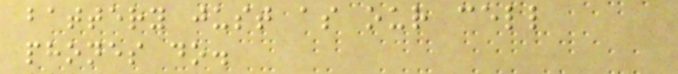battery just as our cell
phones do.
